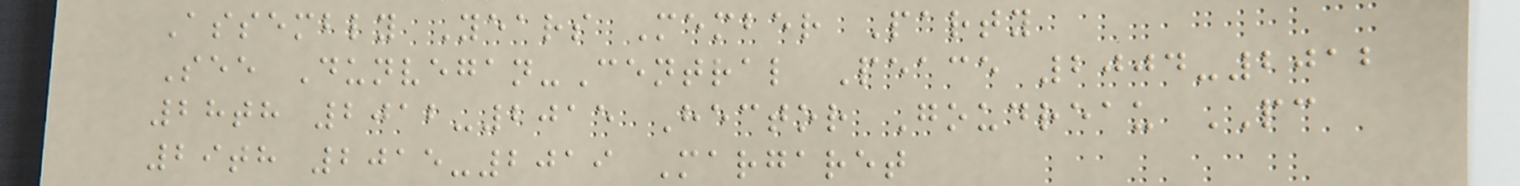Assembly Years Member Party
See Dunvegan-Central Peace 2004-2012
28th 2012-2015 Hector Goudreau PC
29th 2015-2019 Margaret
